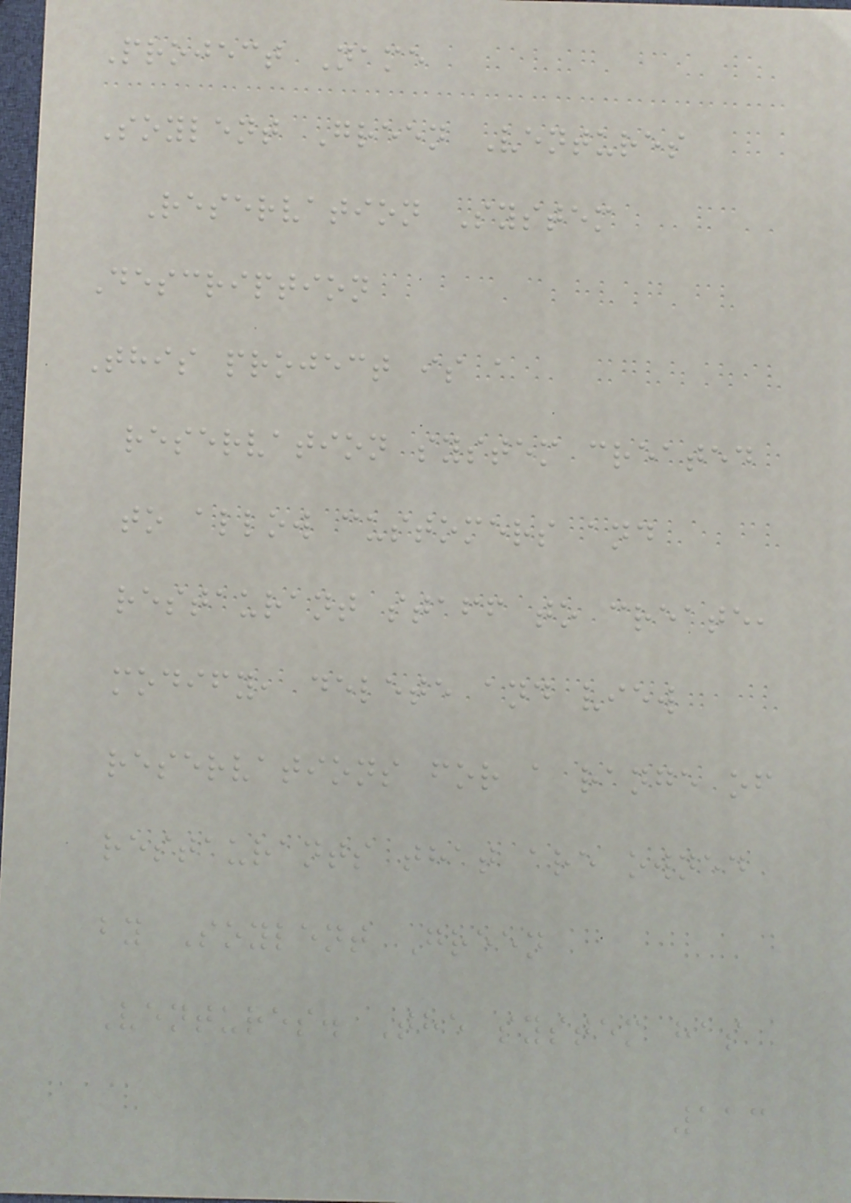Project Name
Soylent Green Ventures
Reservation System
Description
This project is a
reservation system created
to allow customers and
restaurant staff to create,
modify, delete and view
reservations for a range of
restaurants that are owned
by Soylent Green
Ventures. The system has
113
